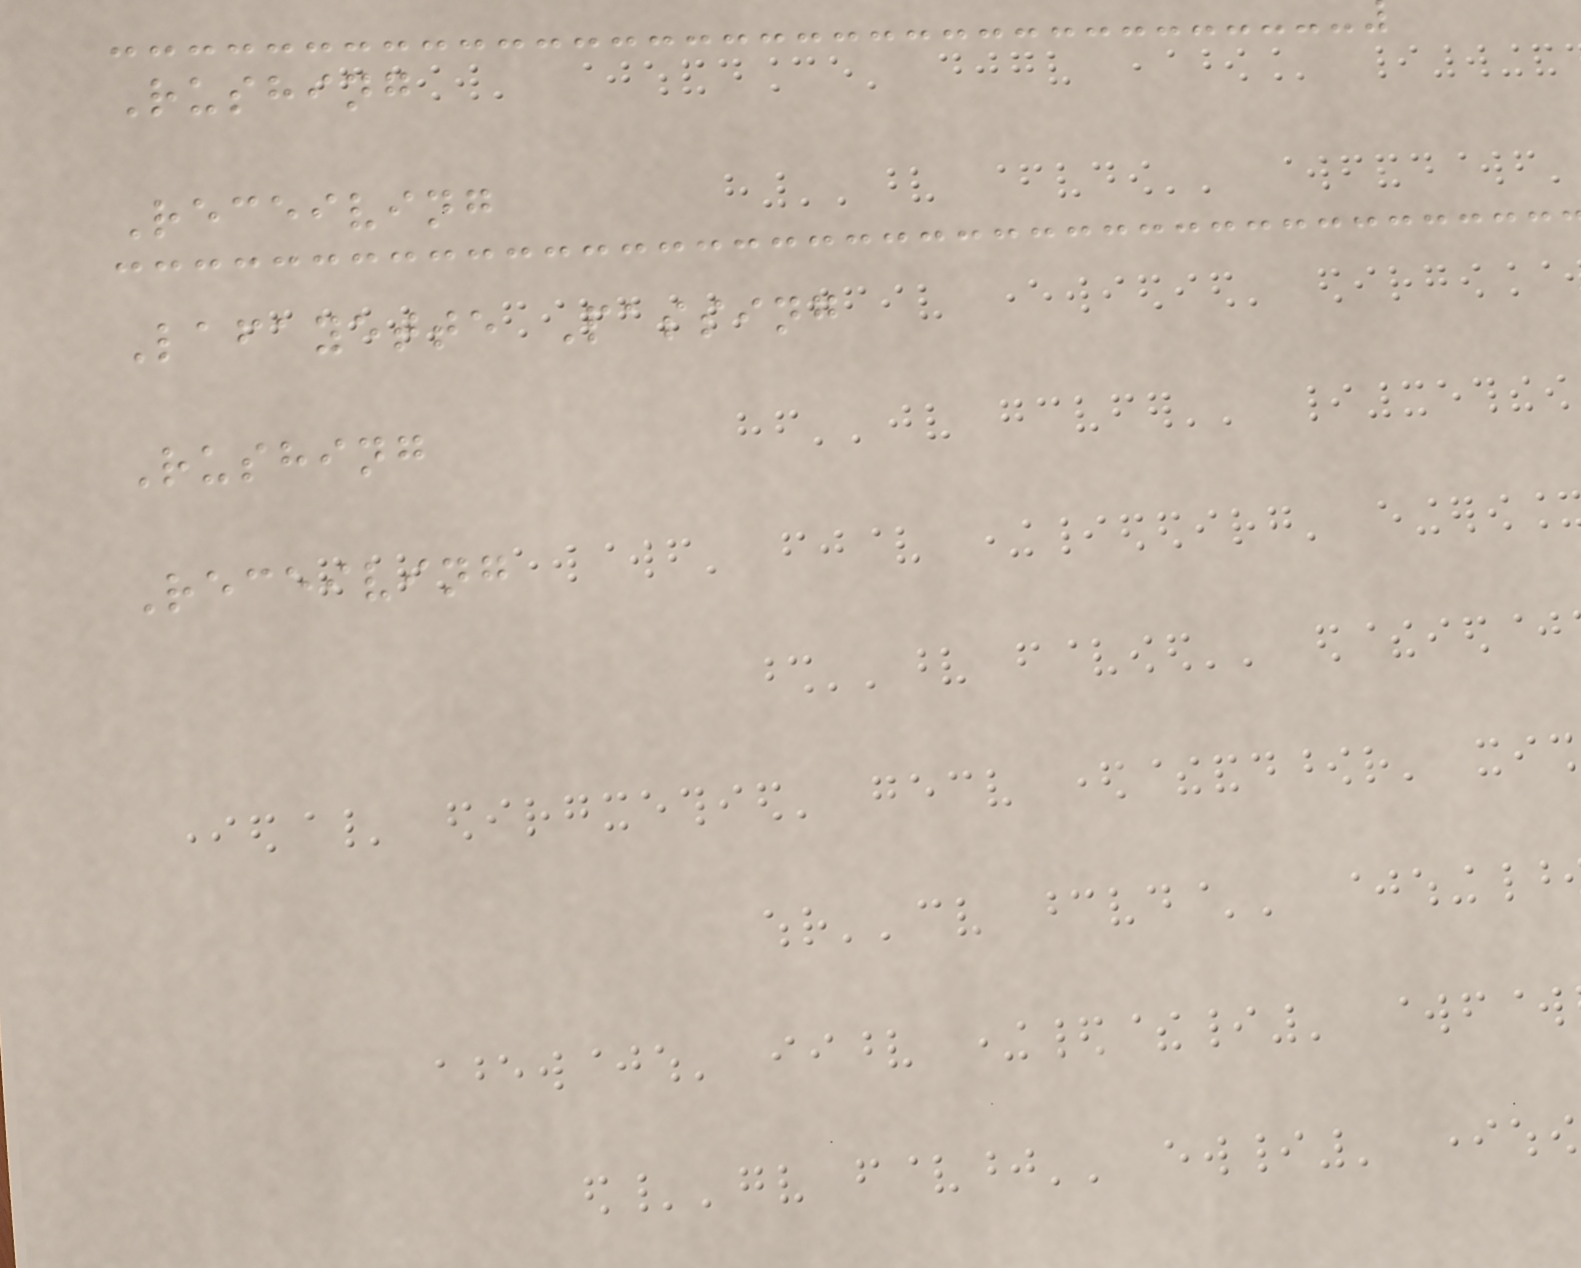Rushing
Receiving
Lafayette Passing
Rushing
Receiving
